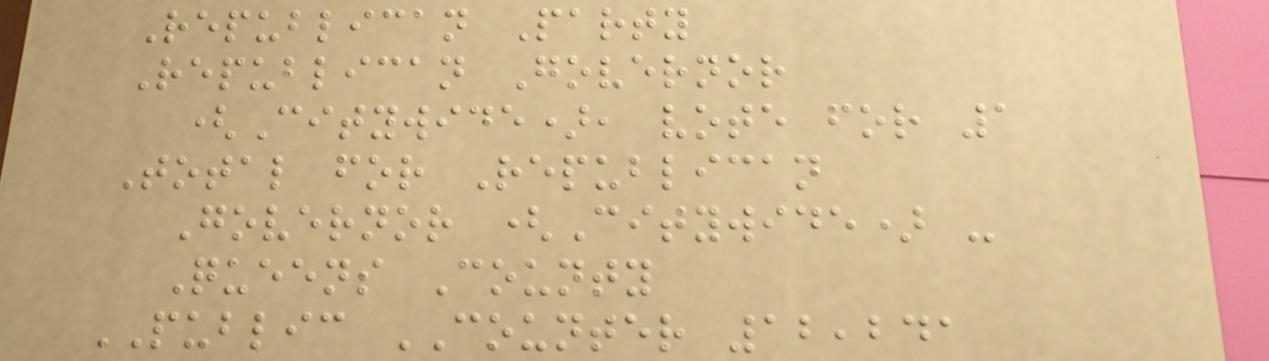Republican Party
Republican Governor
(Citywide), vote for 1
Total for Republican
Governor (Citywide) -
Queens County
PUBLIC COUNTER 12,241
